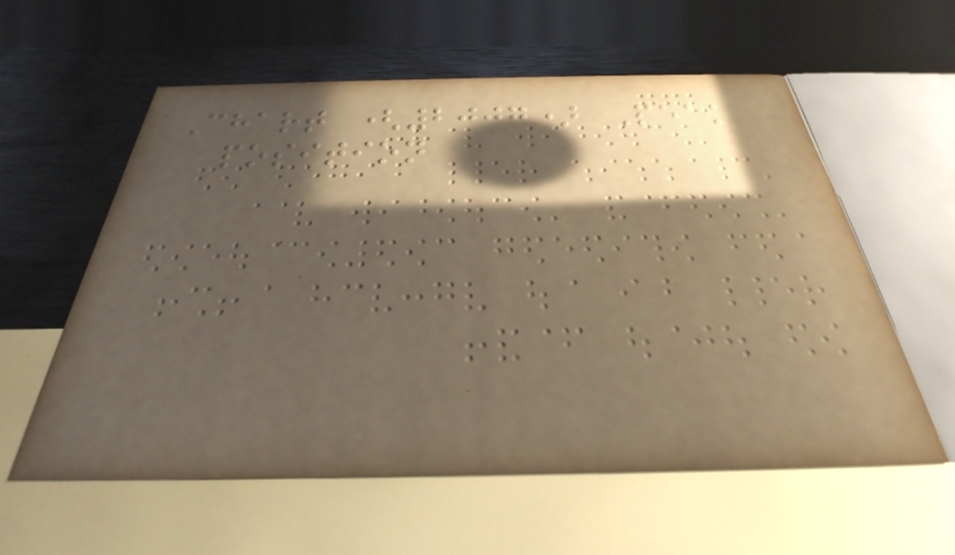Chart (2007) Peak
position
